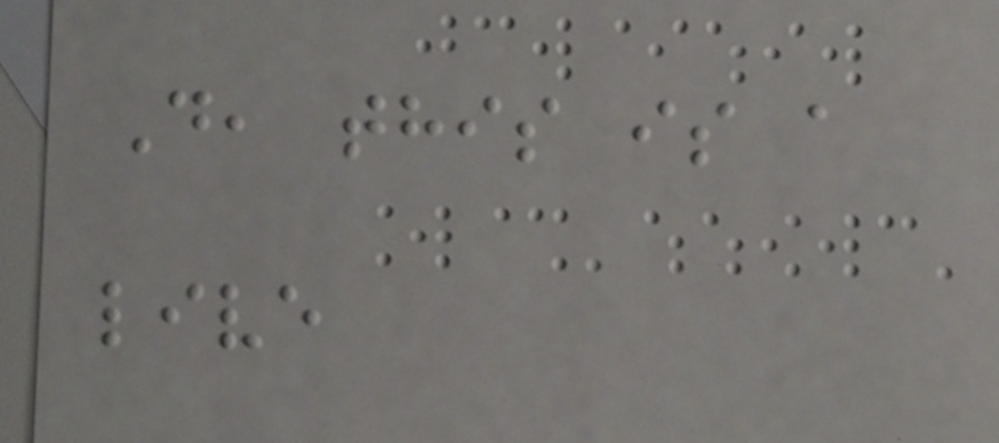D, this is a
live
